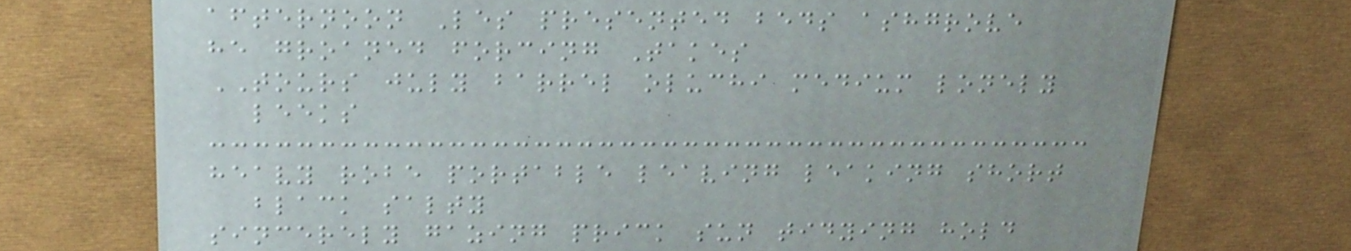afternoon Les presented beds ashgrove
he groaned forcing Takes
TOURS july barrel oluchi medium lonely
leeks
heavy robe portable leaving leaking short
black salty
sincerely gazing prick sun tidying hold
